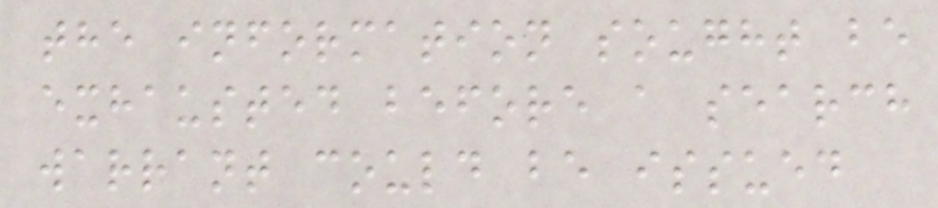the information sought be
exhausted before a search
warrant could be issued
